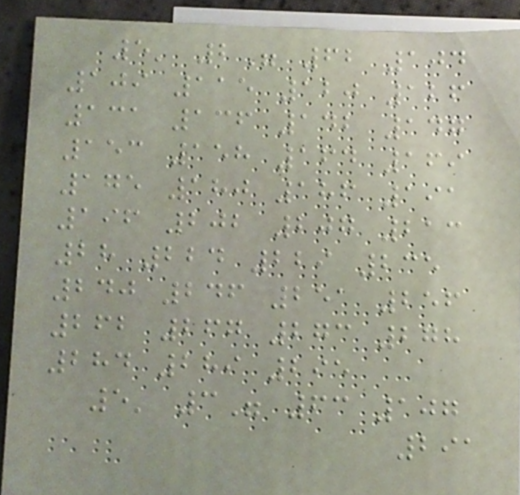5' 2" 62 104
109 115 120 126
131 136 142 147
153 158 164 169
175 180 186 191
196 202 207 213
28 224 229 235
240 246 251 256
262 267 273 278
284 289 295
5' 3" 63 107
291
